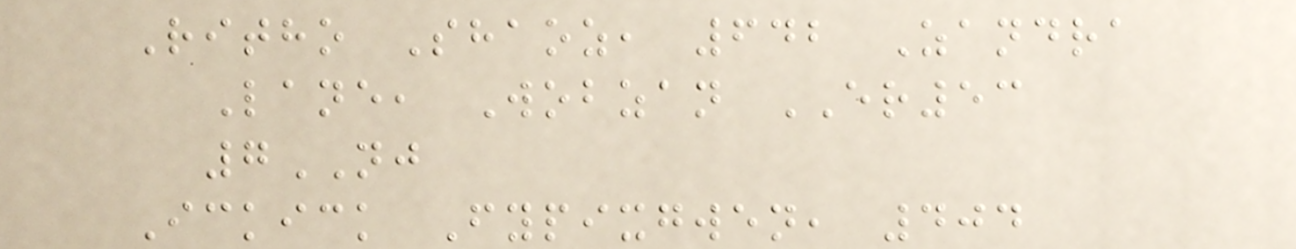Ritho Shaoz, 642 Zandra
Lane, Wobzan ER53
7NJ
Ickick Fypixgwen, 404
